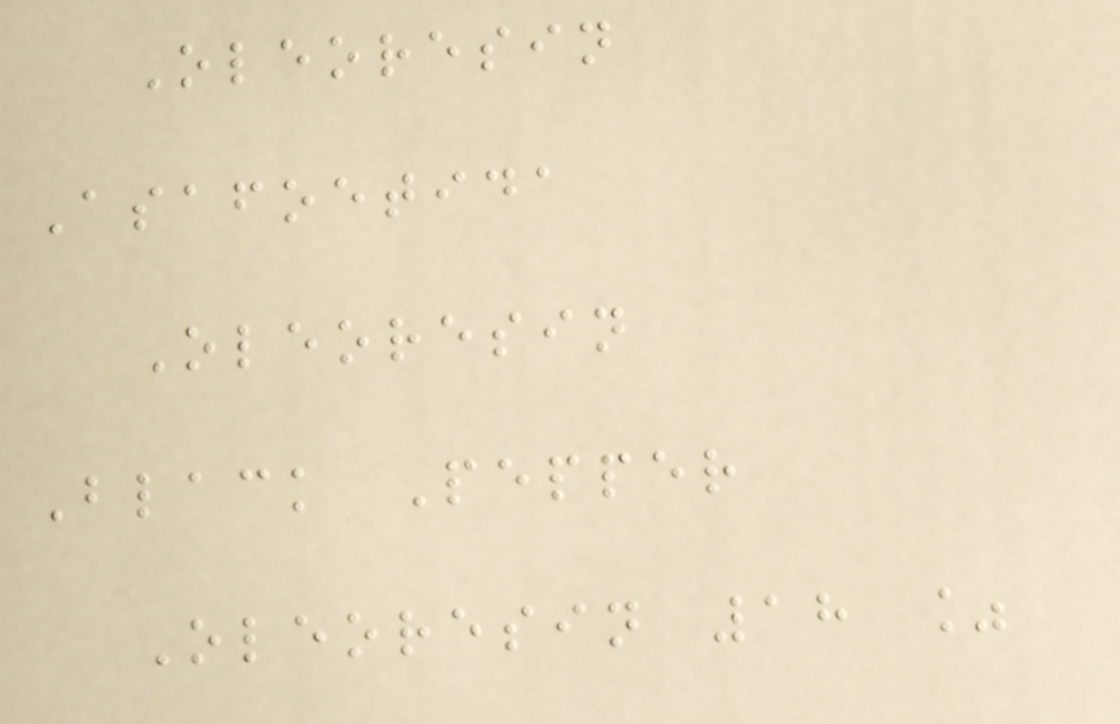Oleoresin
Asafoetida
Oleoresin
Black Pepper
Oleoresin 18 %
